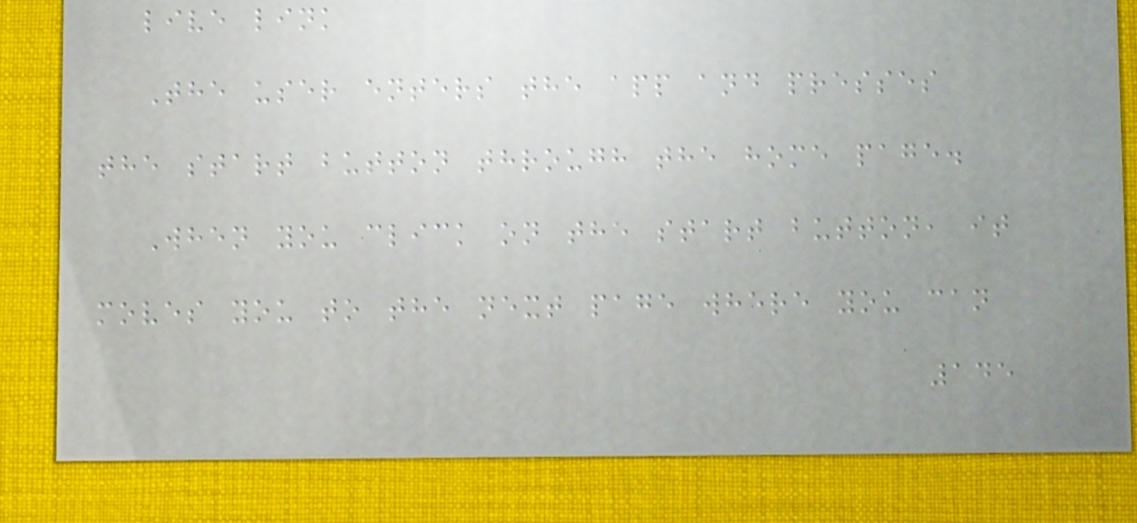live link
The user enters the app and presses
the start button through the home page.
When you click on the start button, it
moves you to the next page where you can
145
